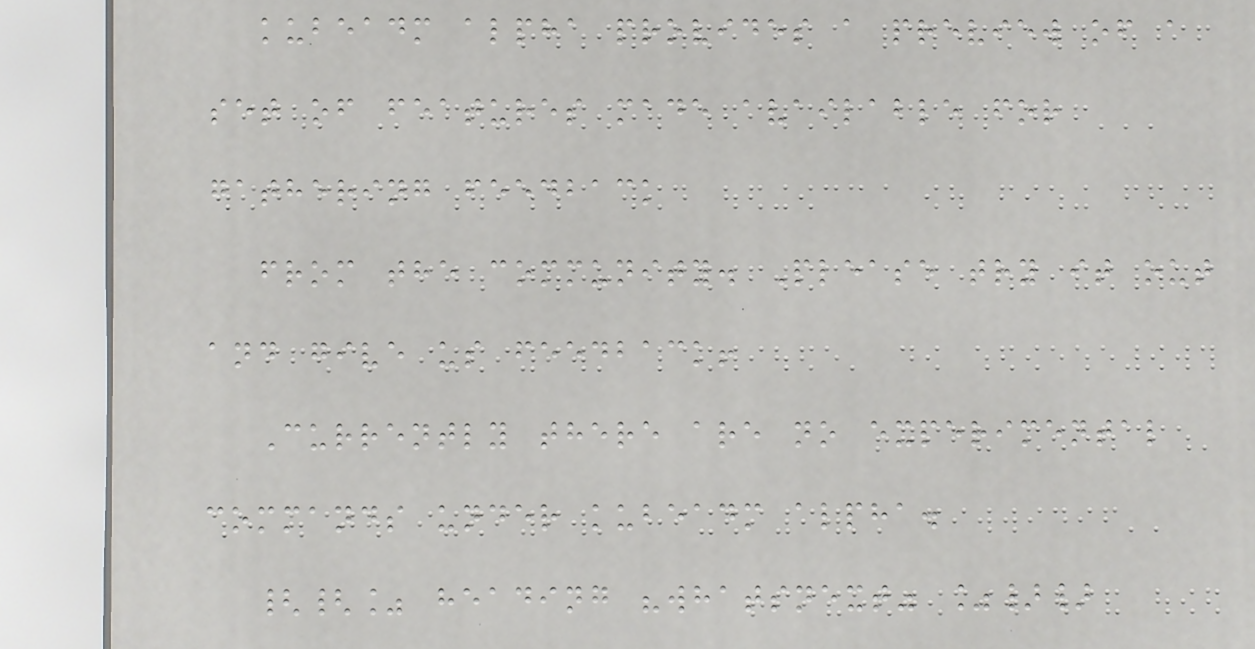kubeadm alpha provides a preview of a
set of features made available for
gathering feedback
from the community. Please try it out
and give us feedback!
Currently there are no experimental
commands under kubeadm alpha.
{{% heading "whatsnext" %}}
